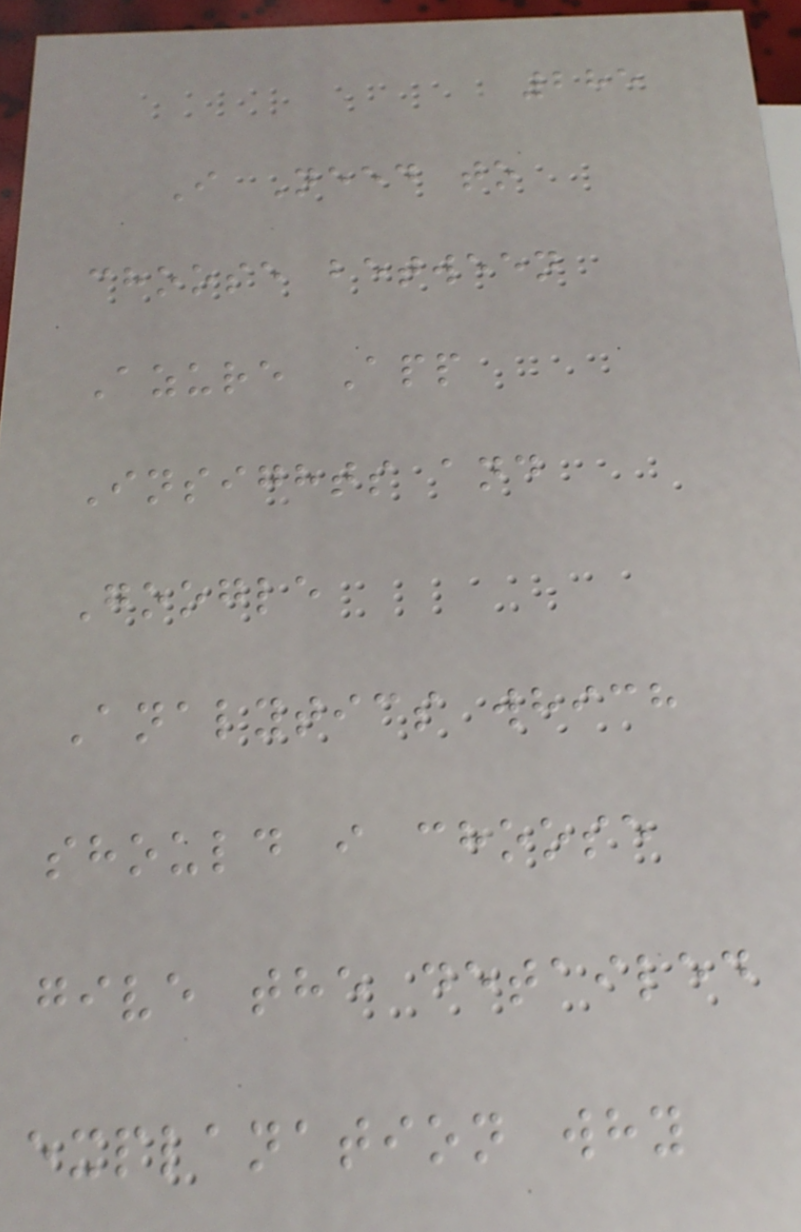285
I Need to
choose between
Azure App
Insights and
Google
Analytics which
should i choose
give the detailed
explanation why
